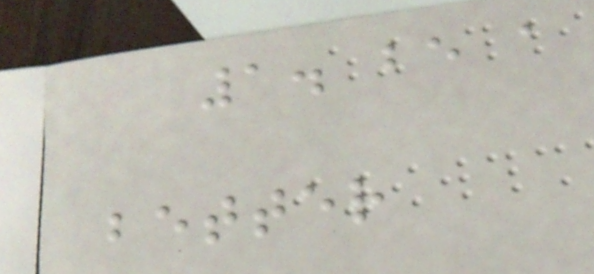1. be a
better
